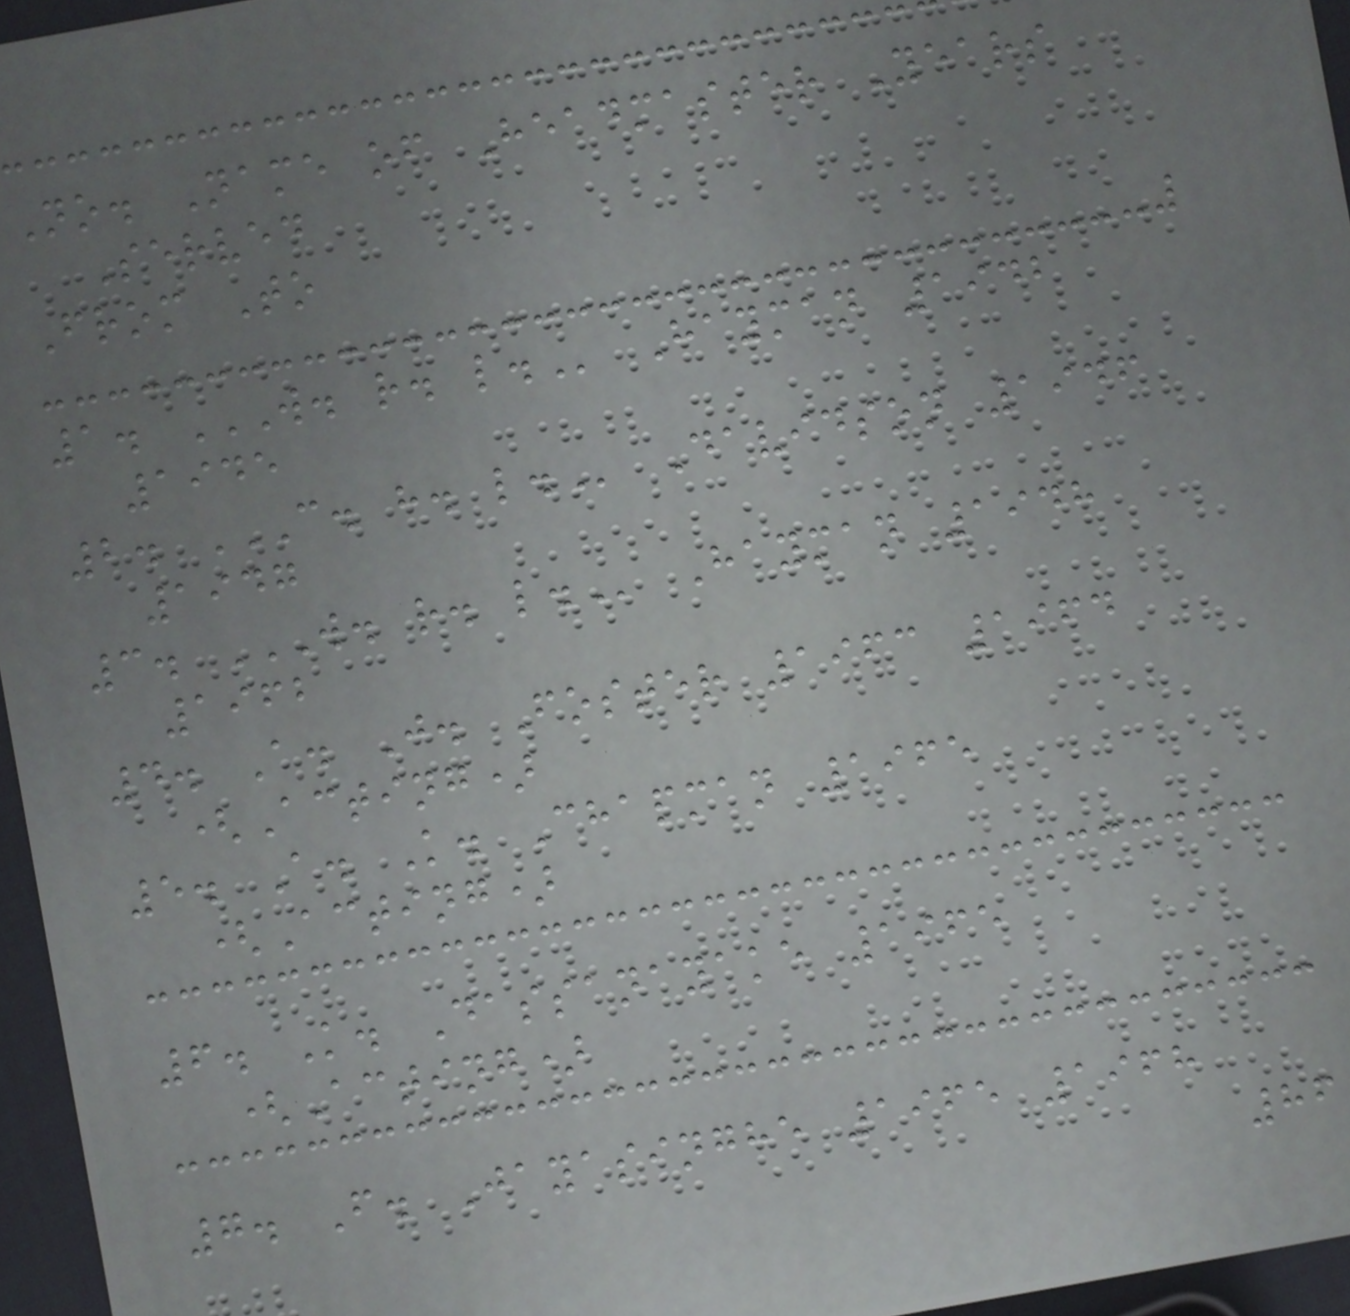No. Name of Headmaster Years
Served
From To
1. W. R. L. Hayman 1942
1945
2. C. H. L. Davidson 1946
1947
3. W. R. L. Hayman 1948
1962
4. A. J. Foster 1963 1964
(Acting)
5. A. K. Chapman 1965
(Acting)
6. K. Dassanayake 1965
(Acting)
7. F. Jayasinghe 1965 1968
86
